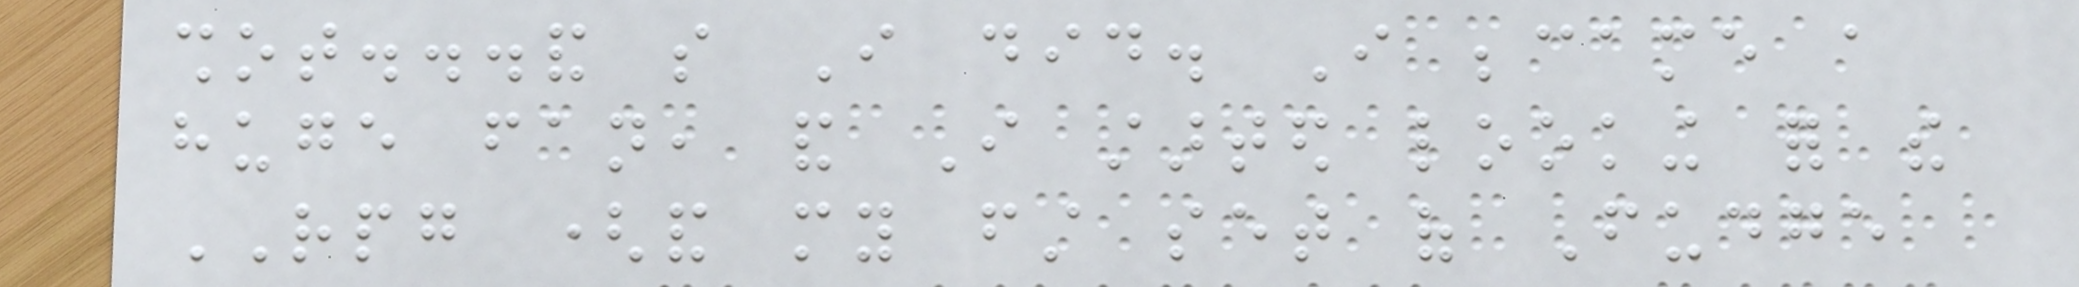shot...and so I did. I became a
huge fan, and I started looking for the
RPG (and my first set of Fudge
